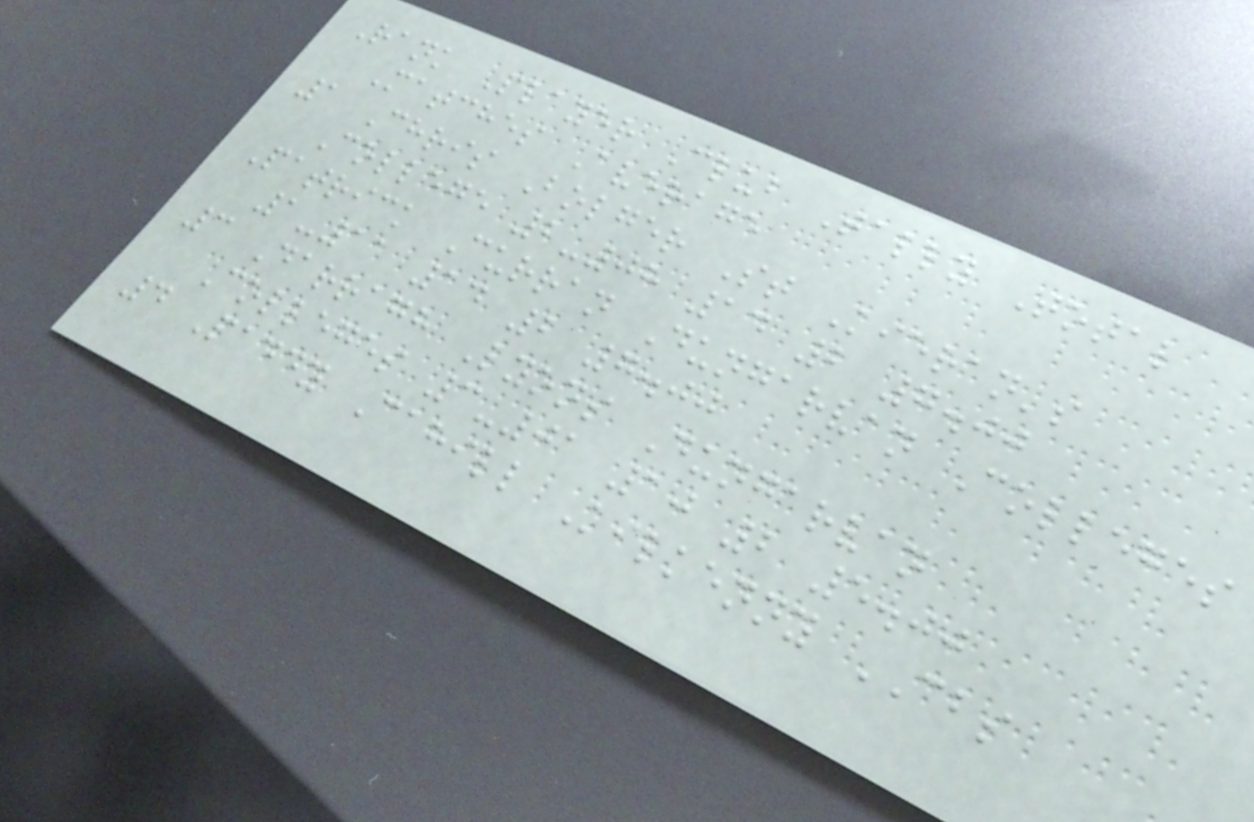Rank Player Club Tally Total
Matches Average
1 Chris Bolger St Kieran's
College 2-08 14 2 7.00
Patrick Curran Dungarvan Colleges
1-11 14 2 7.00
3 Darragh Lyons Dungarvan
Colleges 3-01 10 2 5.00
4 Paddy Cahill Kilkenny CBS
